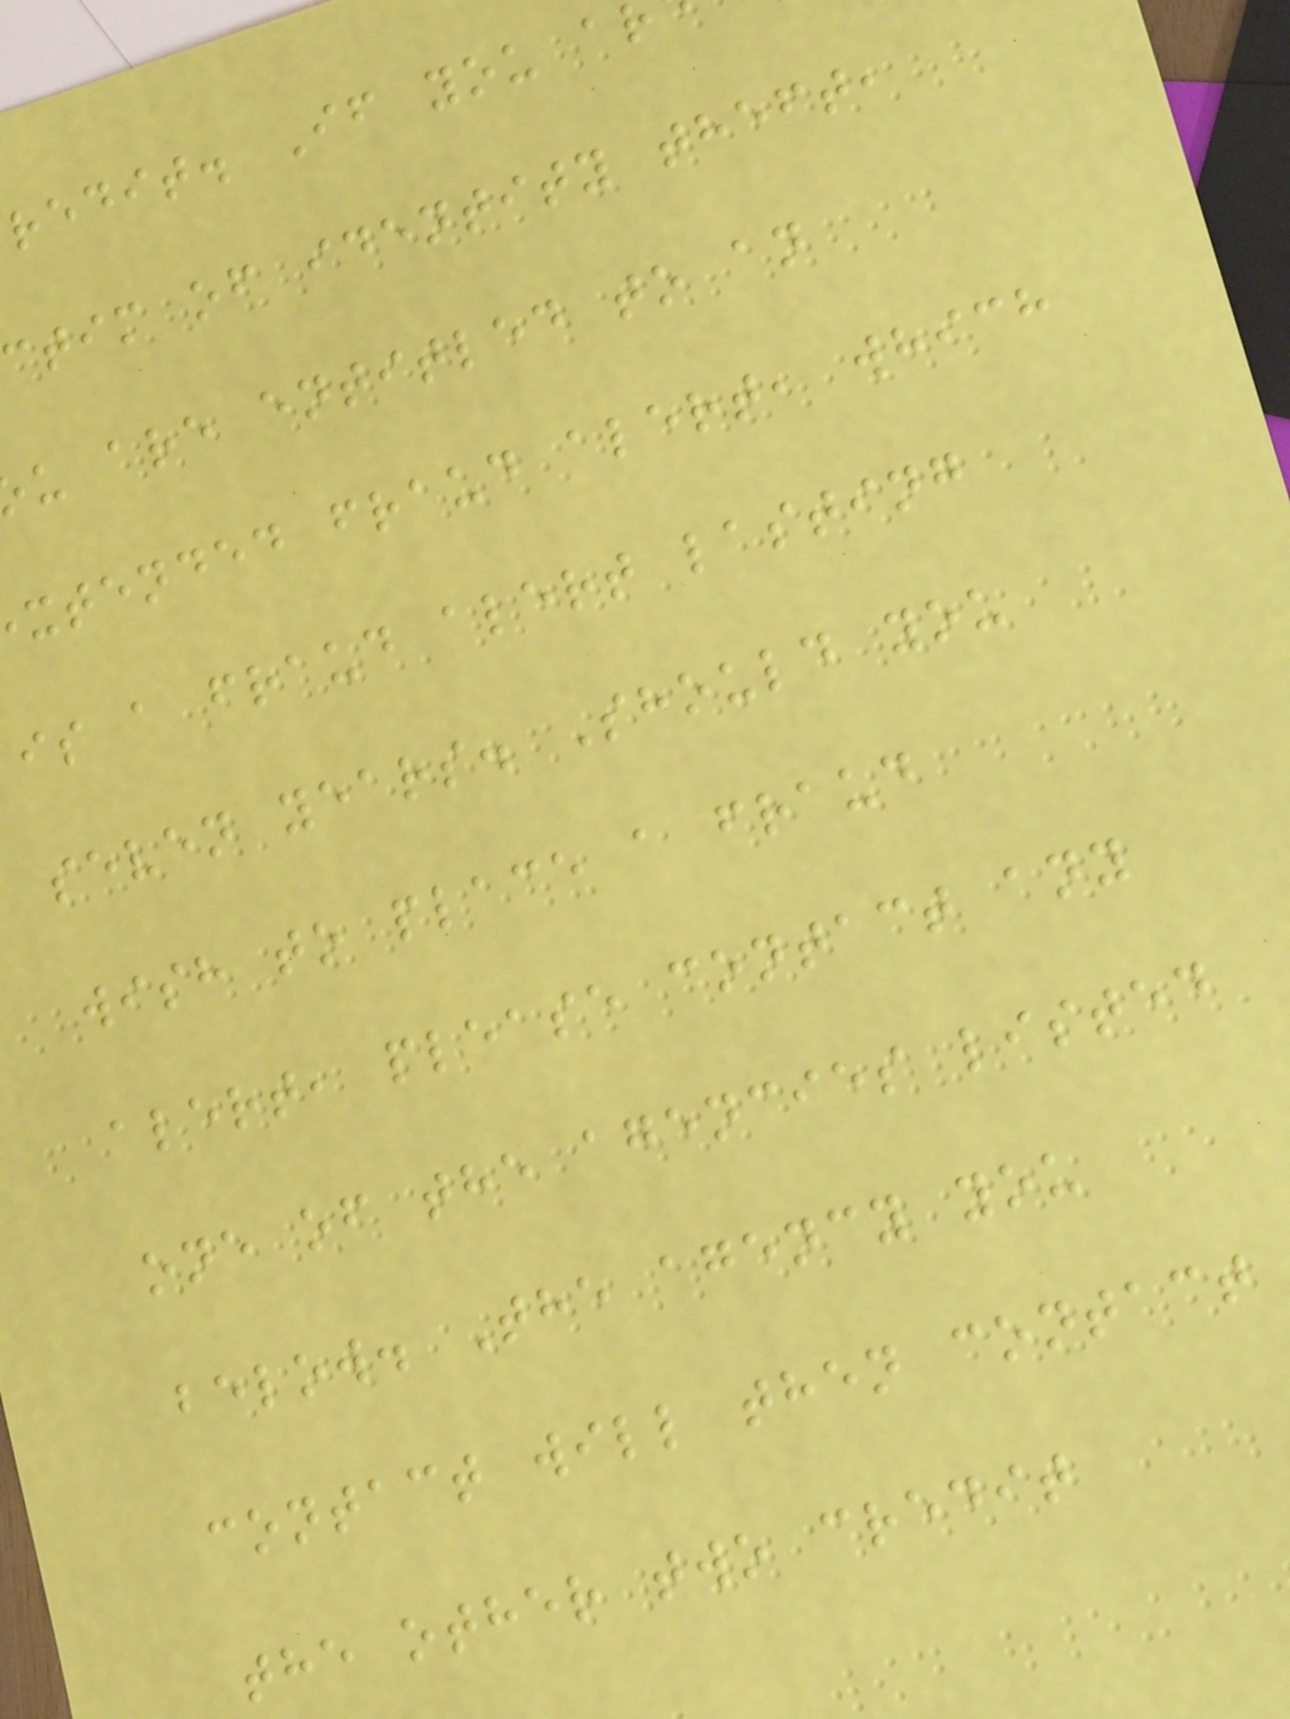redit. If you a
ctim of identity theft,
u are entitled to an
xtended fraud alert, which
is a fraud alert lasting
seven years. Should you
wish to place a fraud
alert, please contact any
one of the agencies listed
below. The agency you
contact will then contact
the other two credit
